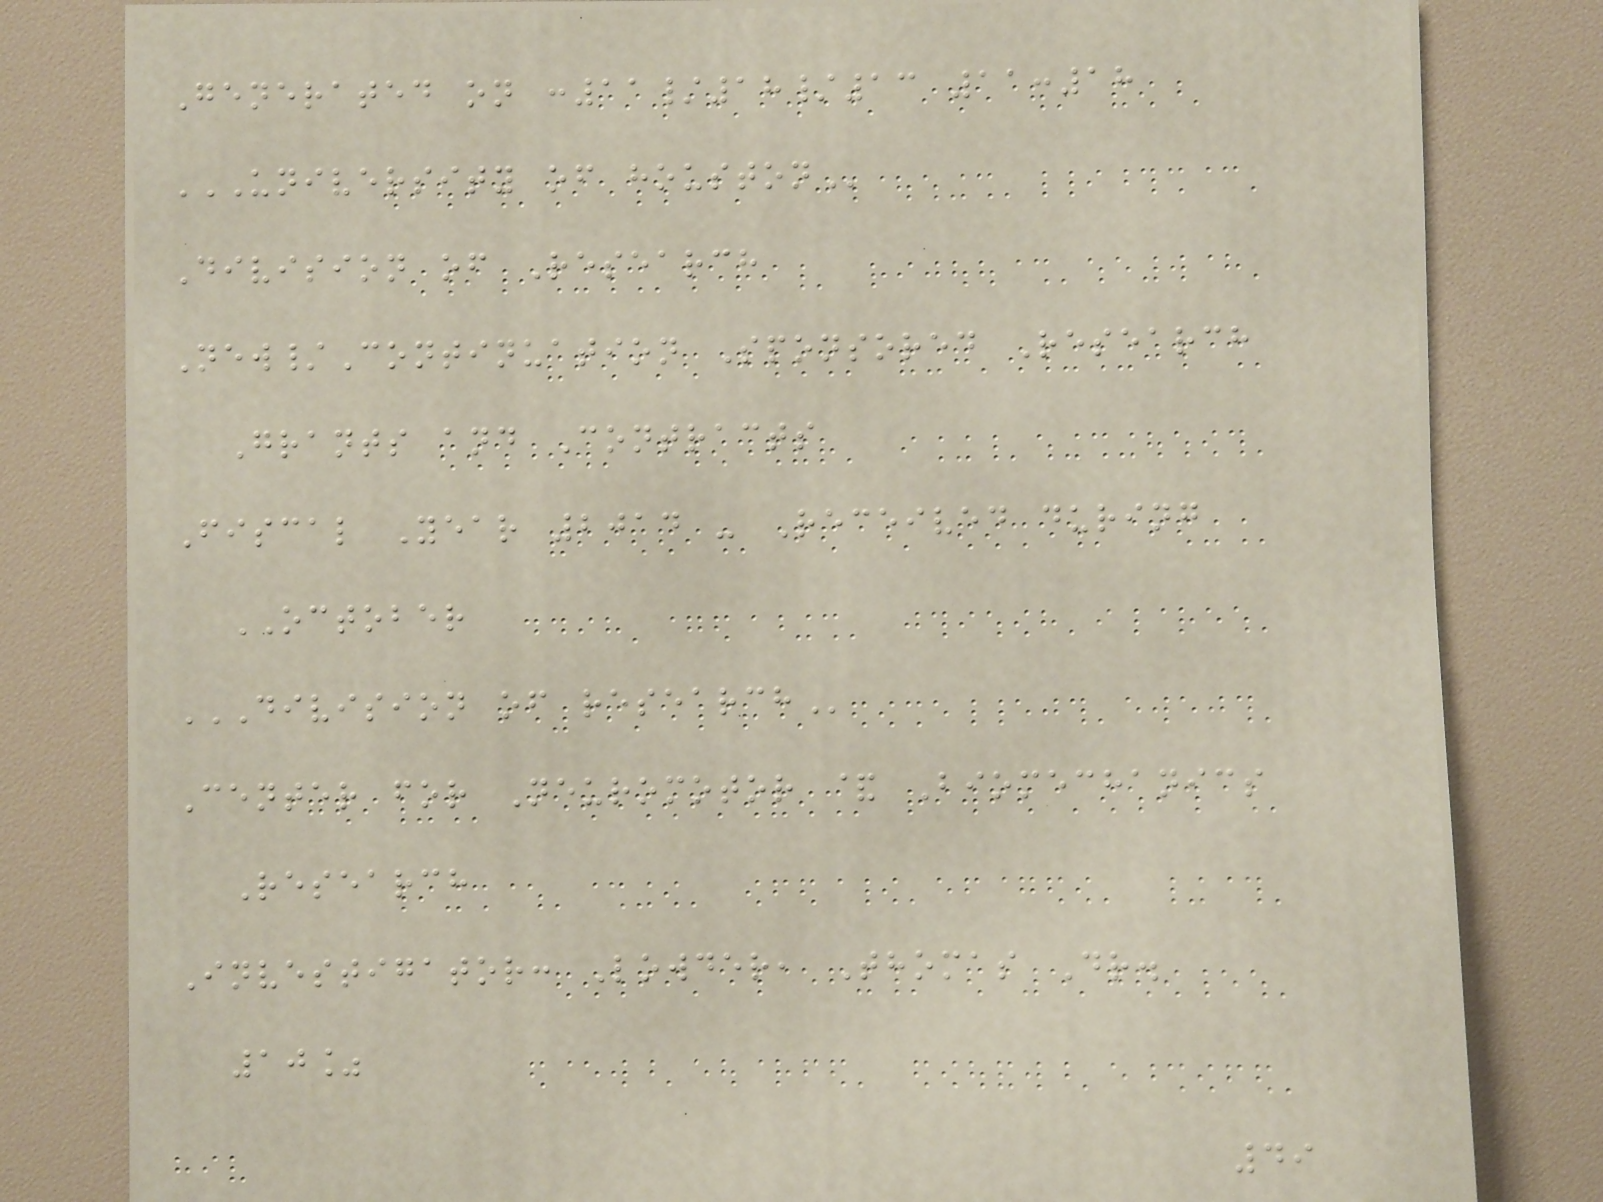Generated on :11/18/13 11:18
UNIVERSITY OF HOUSTON
Division of Research
New/Continuation Sponsored Research
Grants and Contracts
Fiscal Year 2014 - Received during
OCTOBER
DIVISION OF RESEARCH
Center for Neuromotor & Biomechanics
Research
Investigator: Lowder, Thomas Dr.
10%
49
